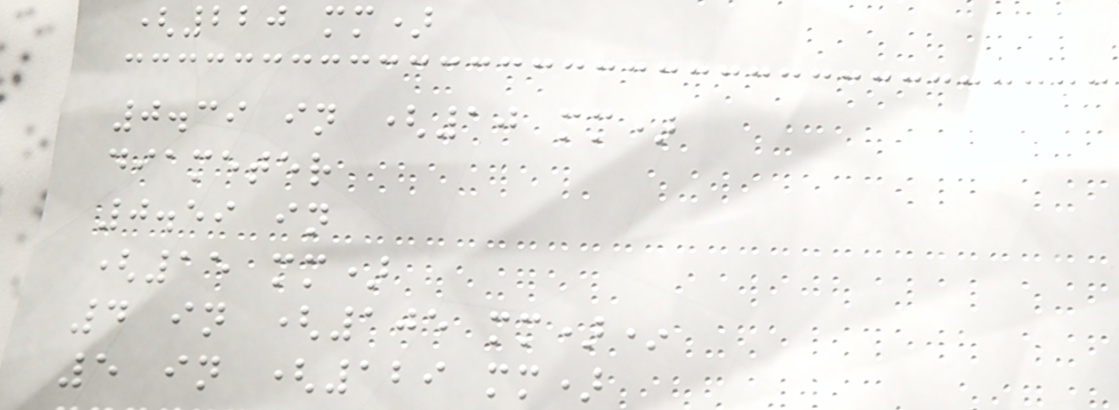(220 mm)
0.39 in (10 mm)
diameter
0.59 in
(15 mm)
4 in (105 mm)*
5 in (129 mm)
